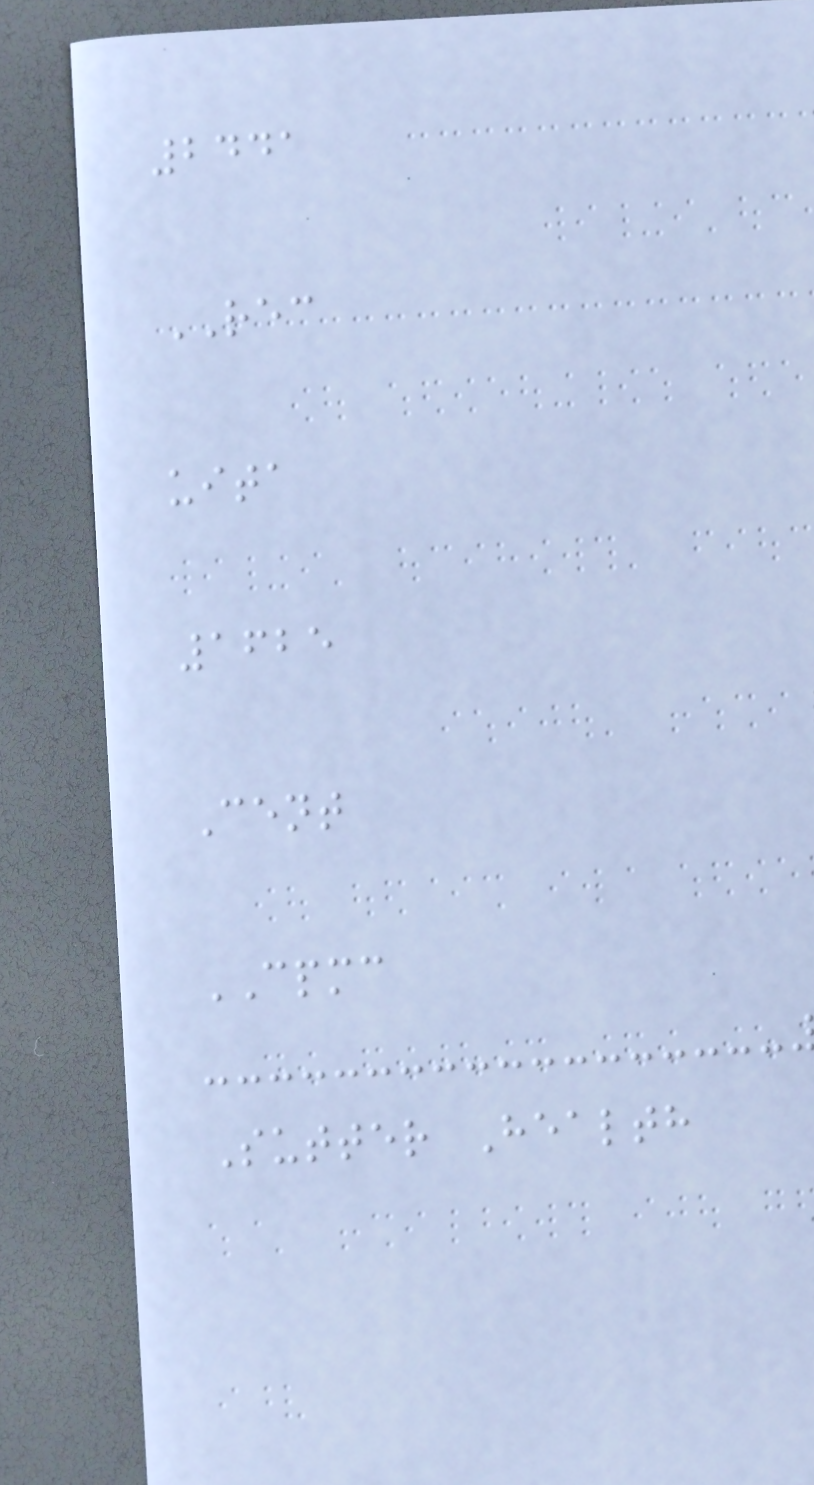2441
REC
uita
1625
Cent
CPMC
Sutter Health
